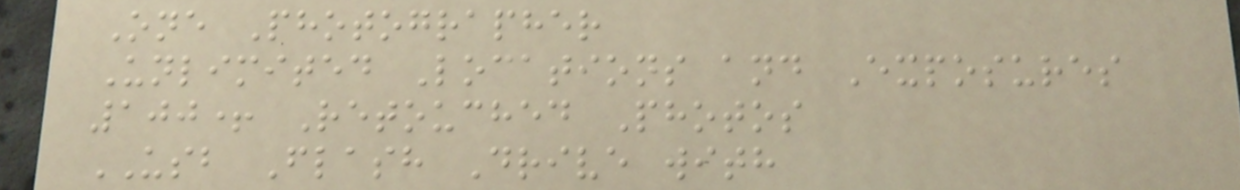One Photographer
Unlimited Locations and Exposures
100+ Retouched Photos
USB Flash Drive with
